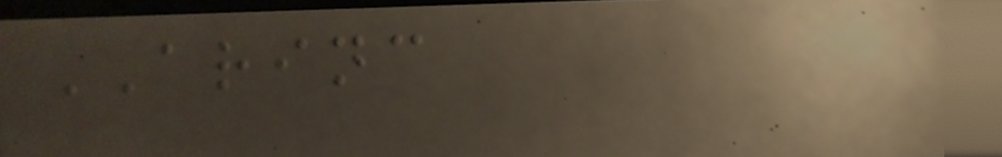ARINC
